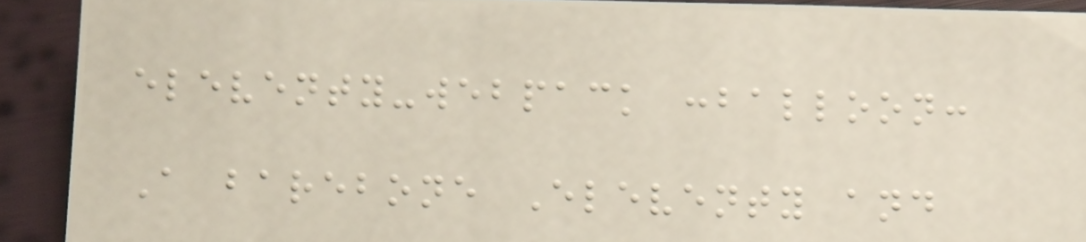eleventy-webpack :balloon:
A barebone Eleventy and
